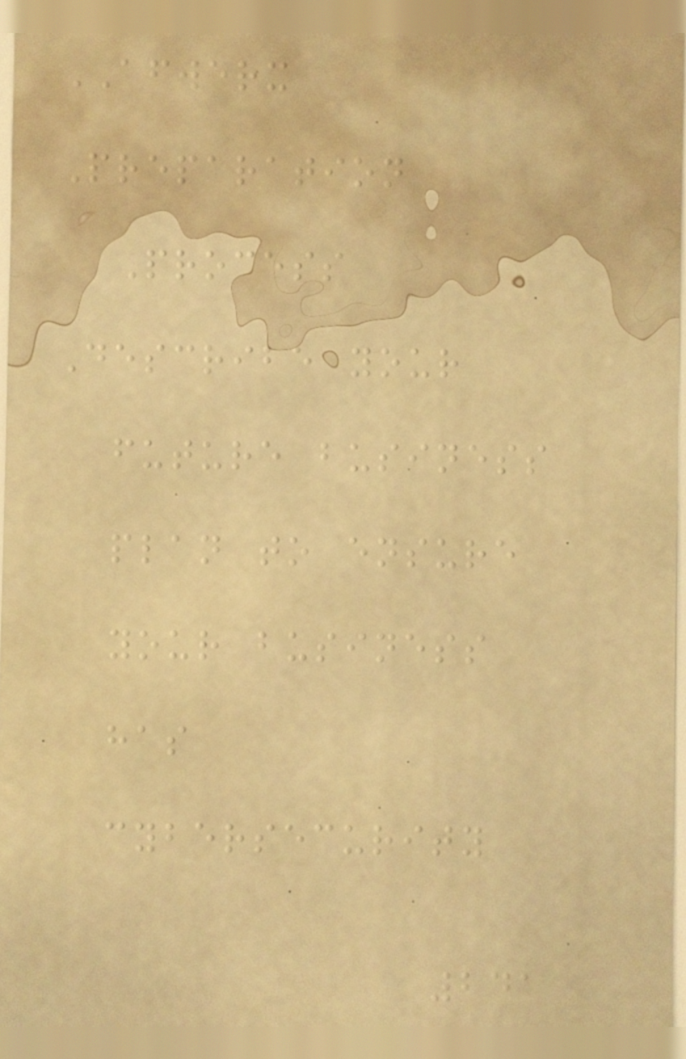AFWERX
Preparation
Process
Describe your
future business
plan to ensure
your business
has
cybersecurity
241
